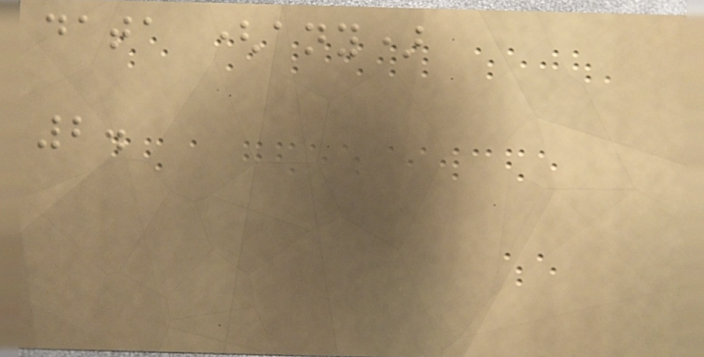data (any)
2.
